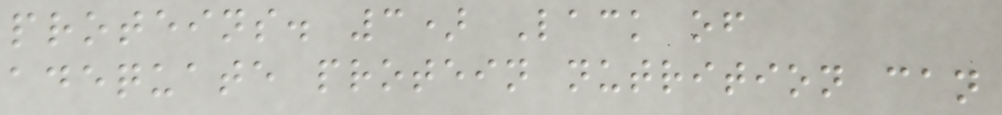proteins. 3) Lack of
adequate protein nutrition can
